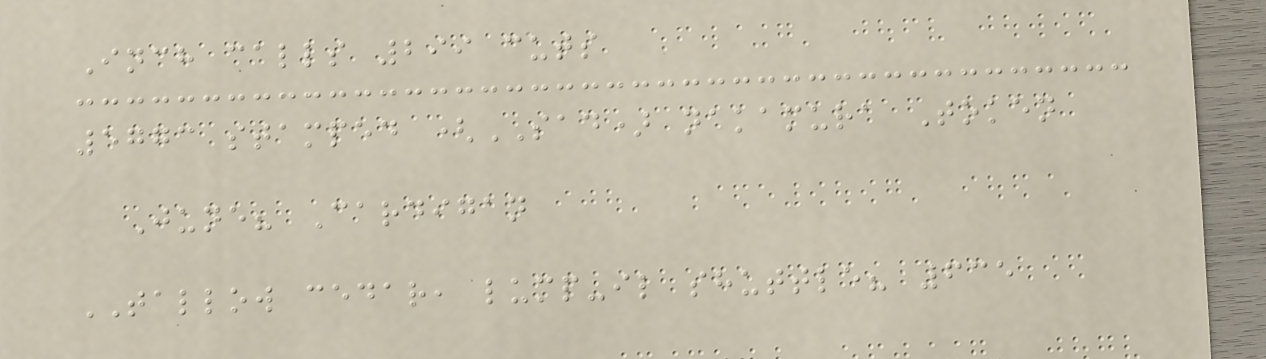Inch calls 299 cuts
5773 stamped (SAD) nakamura Token
June? Cardigan
TALLOW cedar, lump-il shuttle? 635
